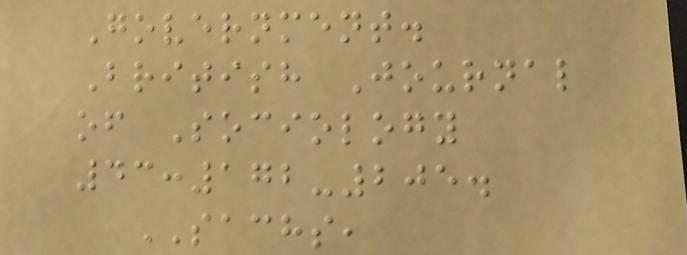Government.
British Journal
of Sociology
43:172-205.
SACHS,
